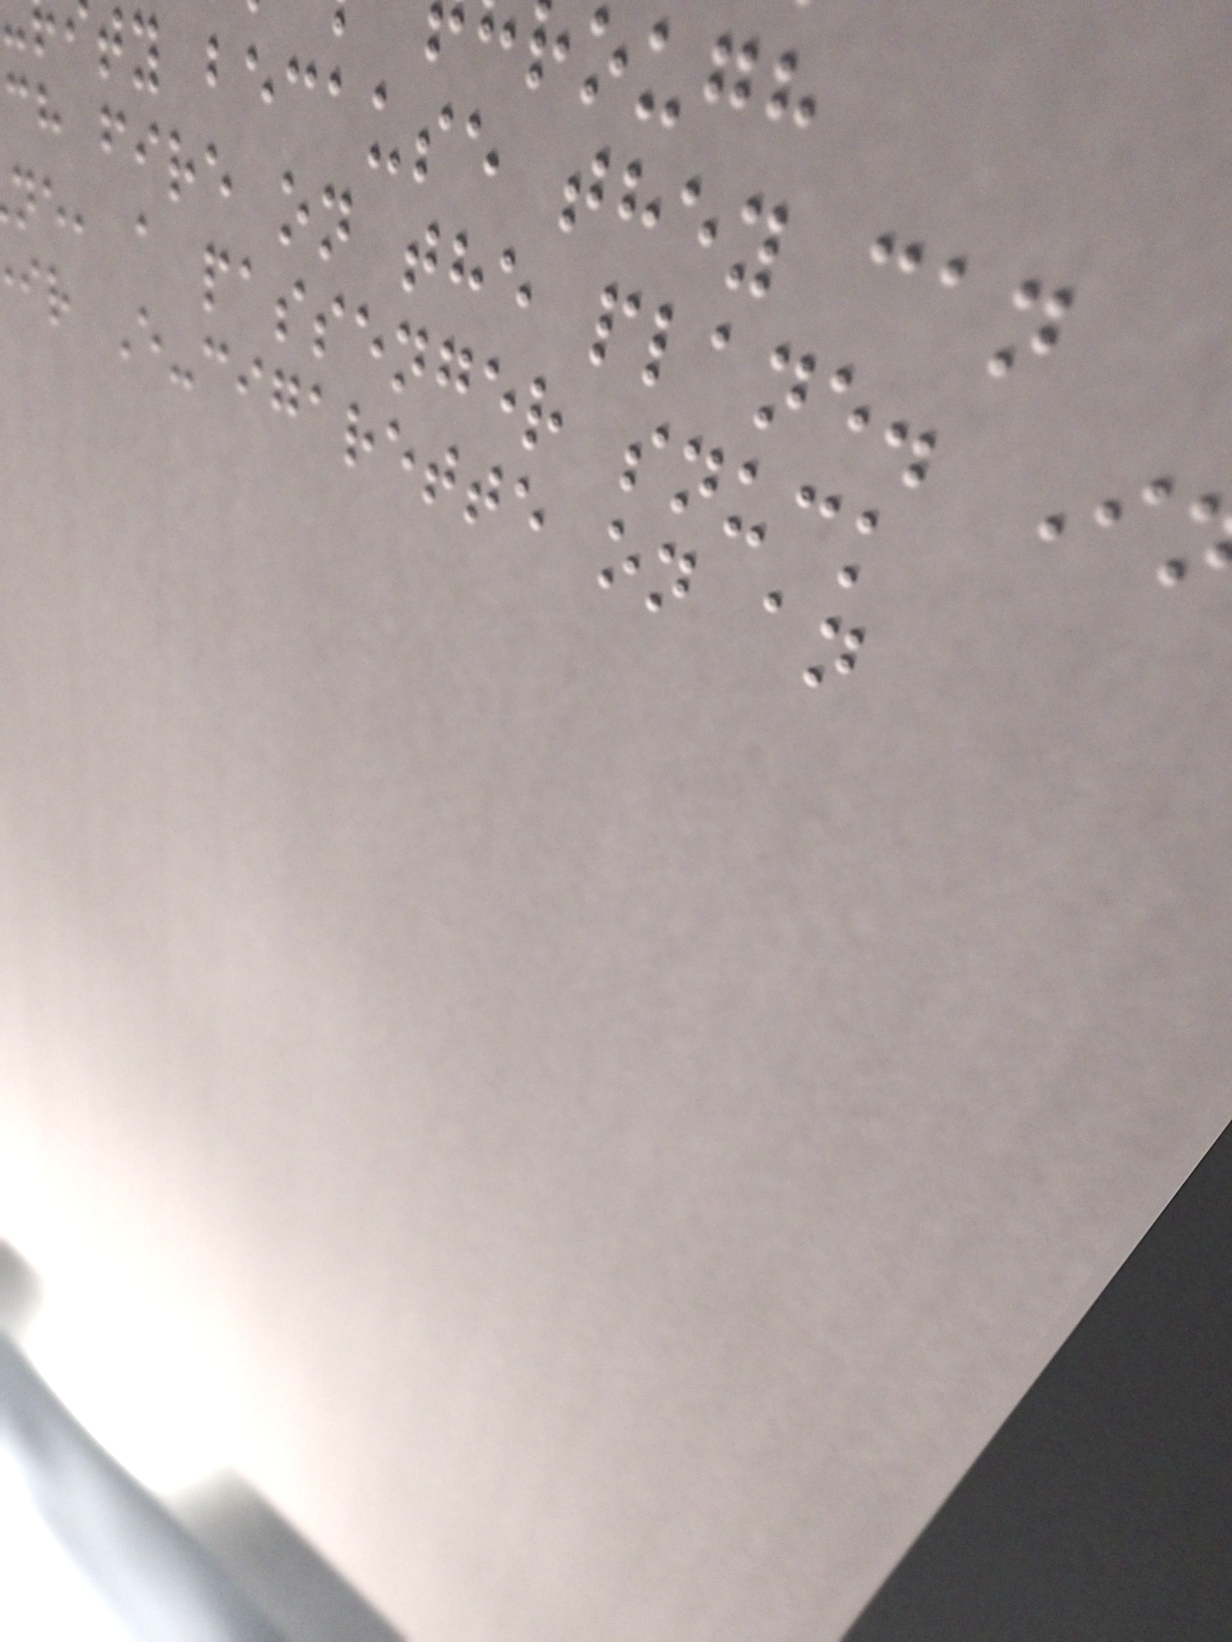ty because they can
ch fire on the plane. I
ne, a passenger snuck
ir E-cigarette on an
